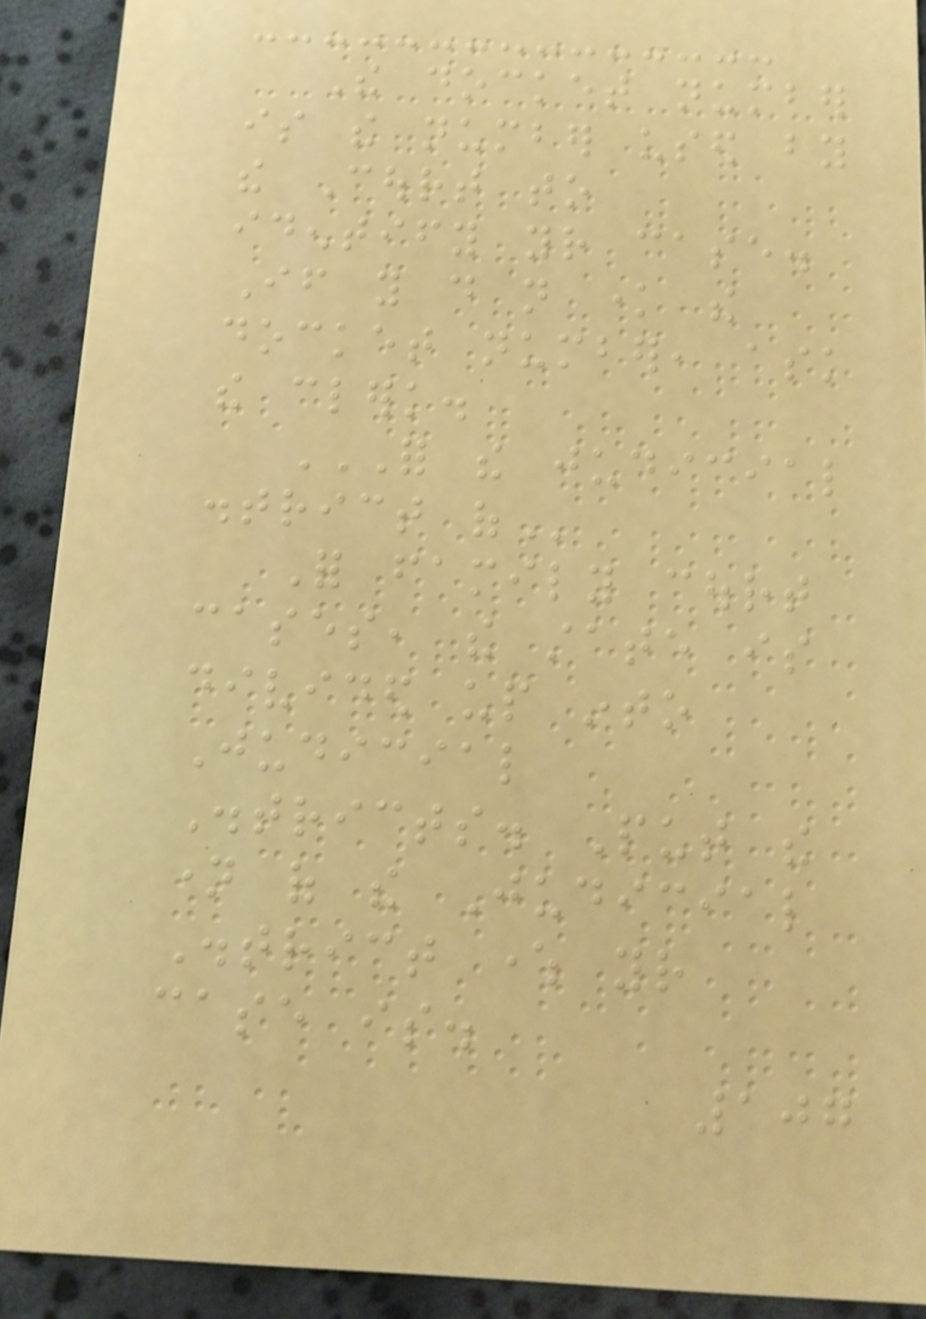The docket number
is the number used by
the Court to
identify your case.
If you do not know the
docket number, ask
the clerk.
FOR THE JUDICIAL
DISTRICT OF
For family court
cases, the state is
divided up into
Judicial
Districts. Put the
name of the Judicial
District where your
case is.
107
